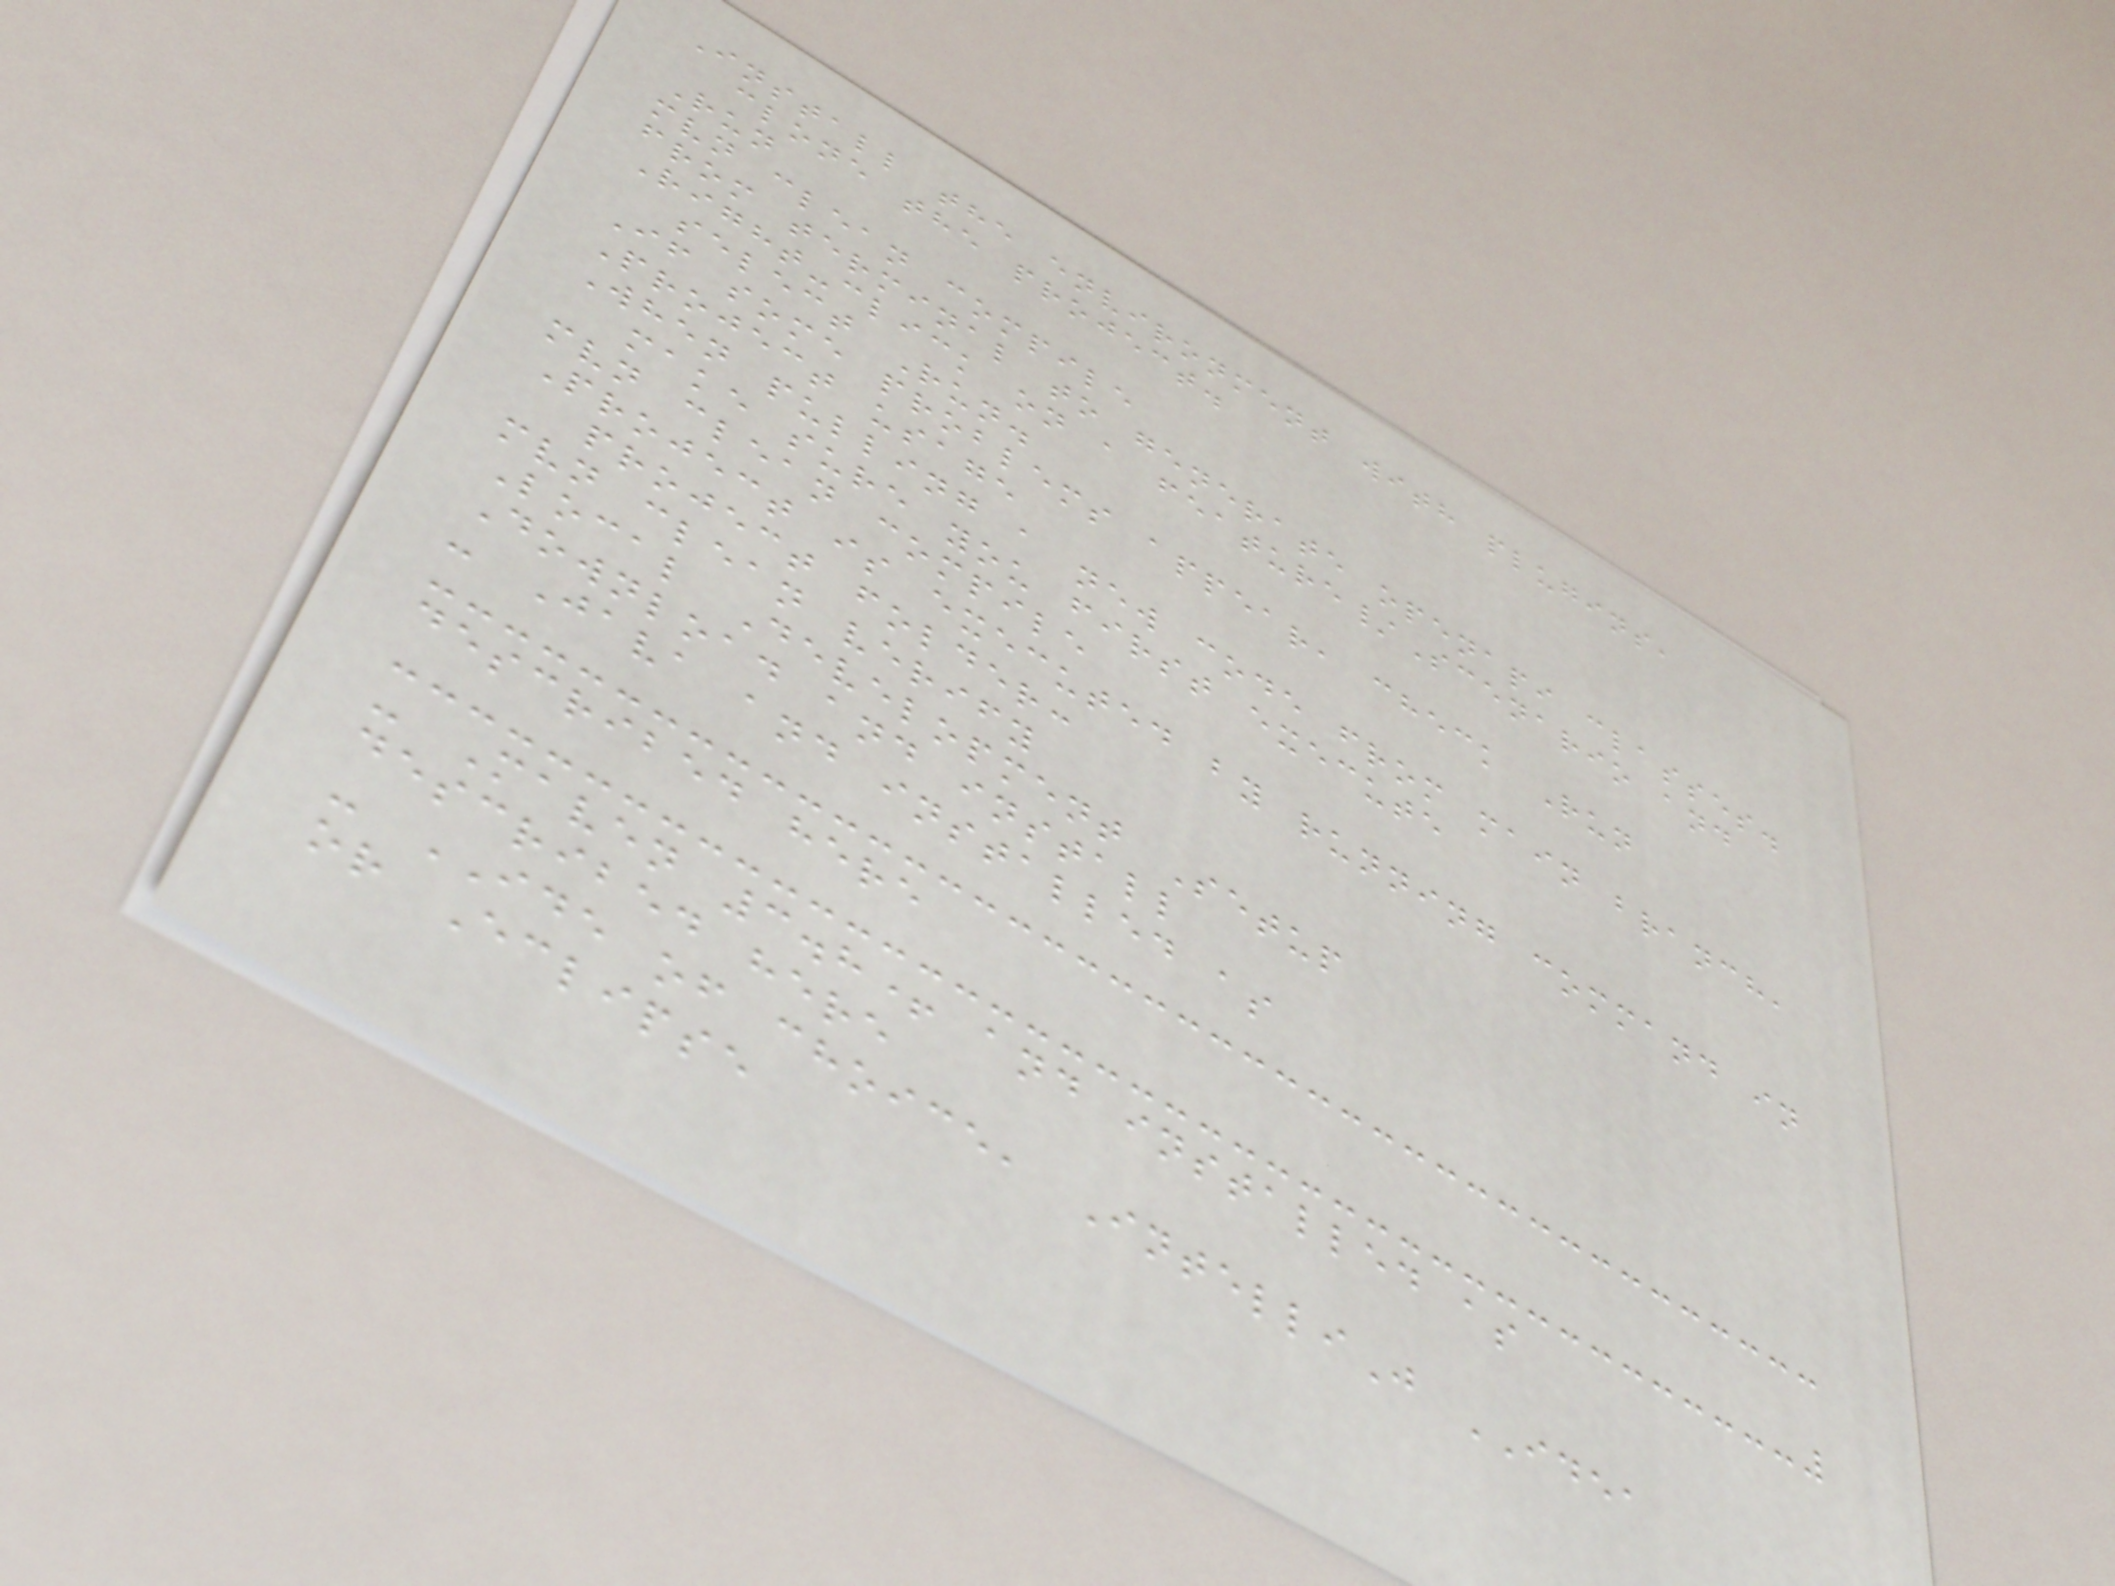Install the environment with plugins,
clone the project.
Run
mvn clean compile
from terminal to generate openapi classes.
Right-click on a feature/Scenario and
select Run.
If some problems appear, check Run
Project usage
When pulling a new code from main branch,
make sure you first execute
mvn clean compile
Project is executed by running command in
project folder:
mvn clean verify
Local Development Setup
Download and install
- Java and installed as
described here
- Maven 3.8+ and installed as
described here
- IDE of choice, IntelliJ IDEA
or Eclipse
